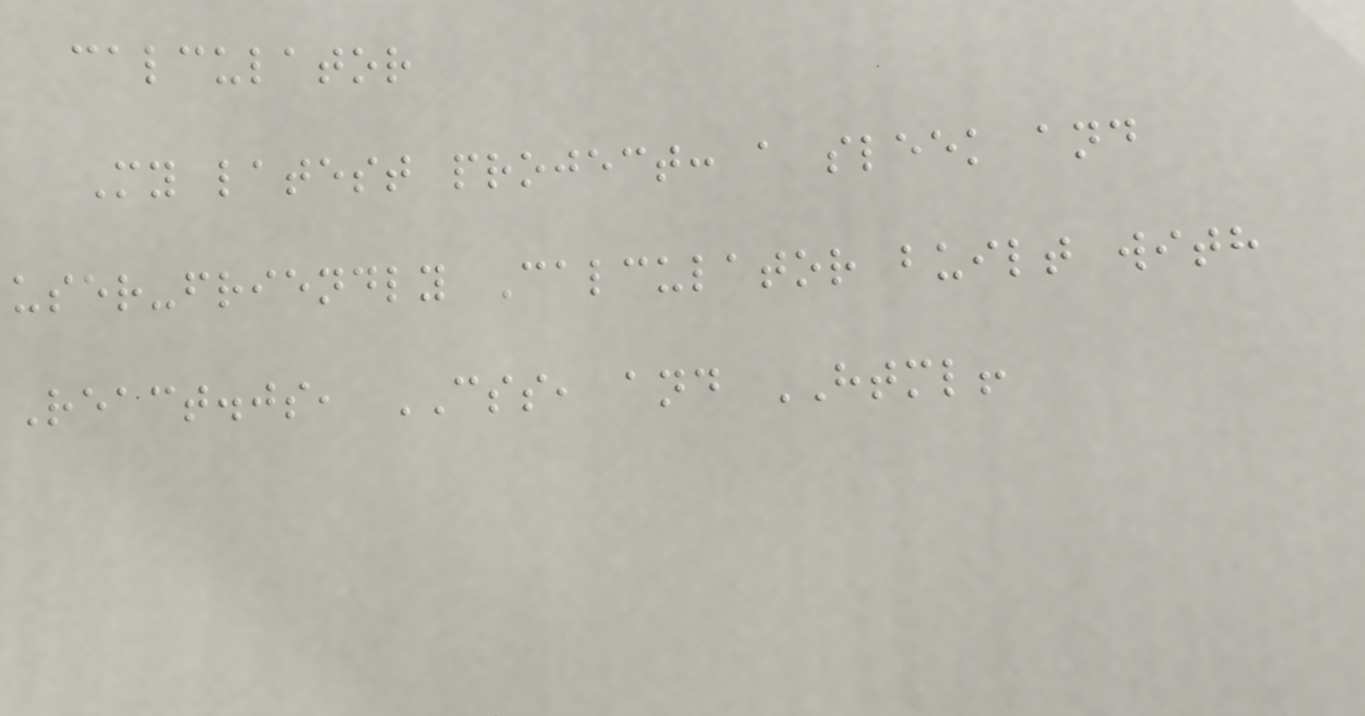calculator
My latest project: a sleek and
user-friendly Calculator built with
React.js, CSS, and HTML!
